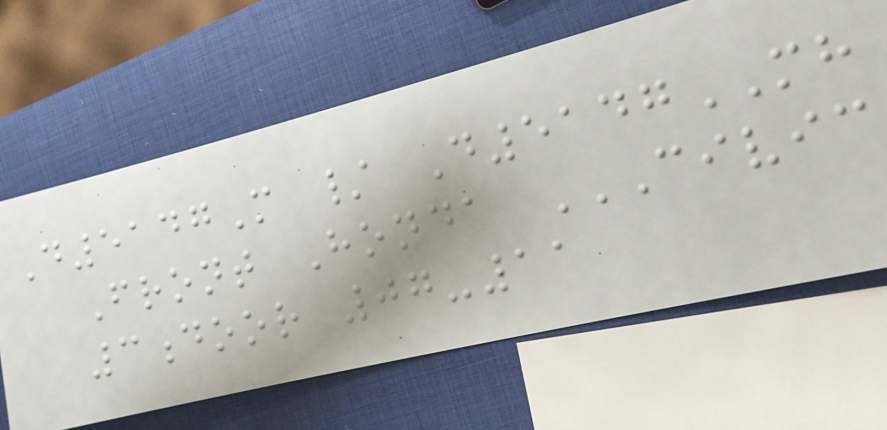D5147M / D5147MH
Front Honda CIVIC
3DOOR 07-11
